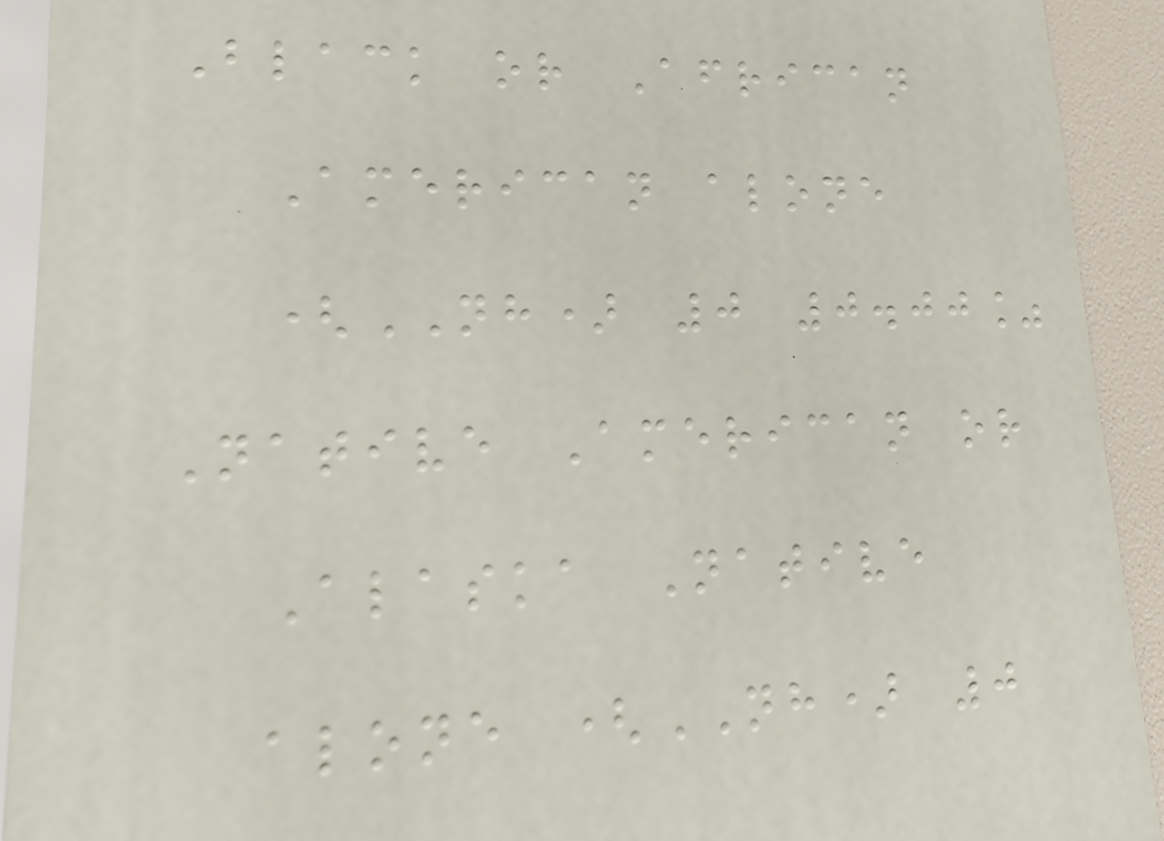Black or African
American alone
(NH) 0 0.00%
Native American or
Alaska Native
alone (NH) 0
